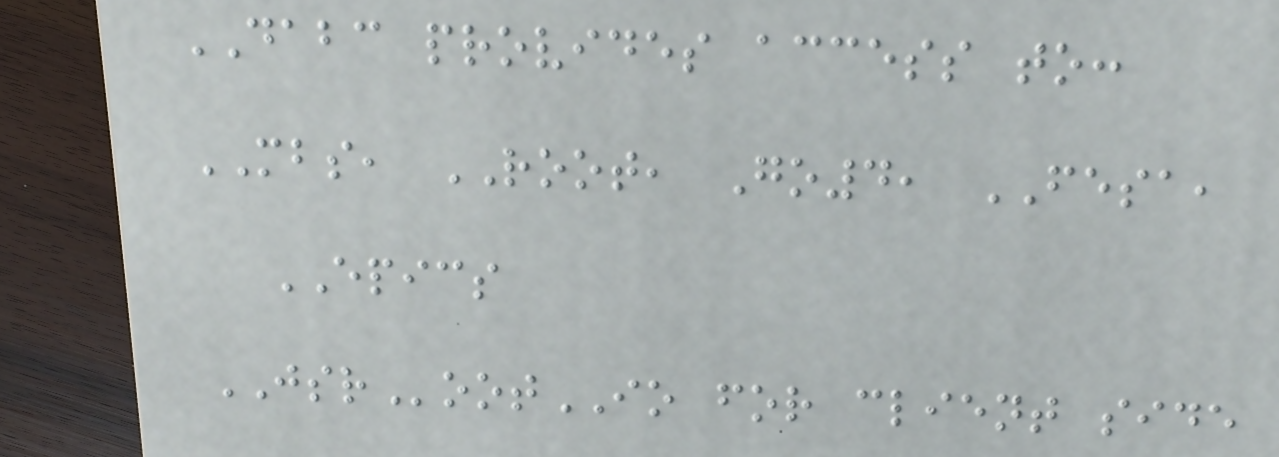DABC provides access to:
MBS, ROOT, Go4, FESA,
EPICS
JSRootIO for client side
